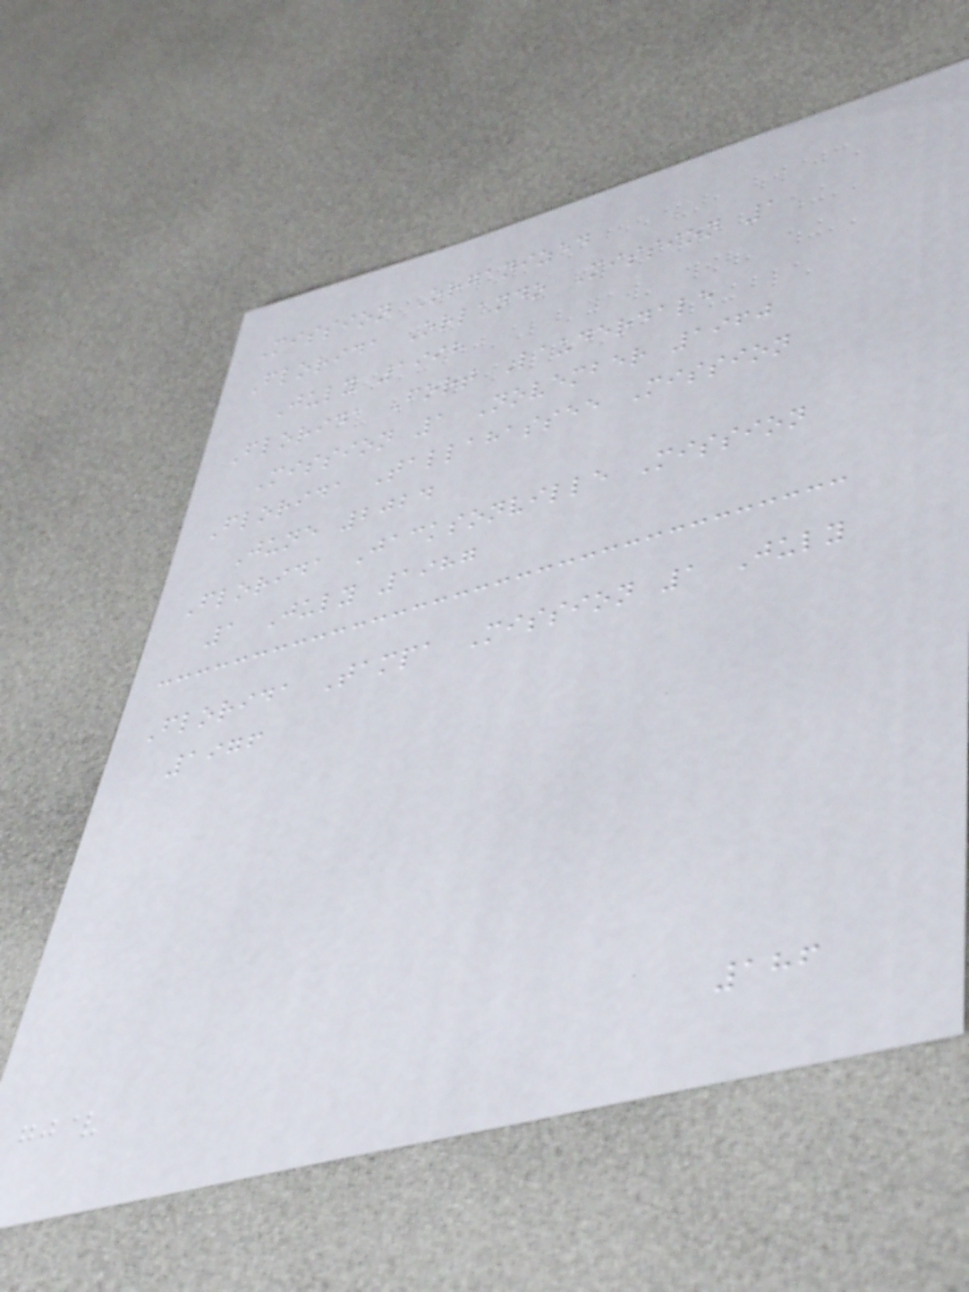Mission Organized
Florida Orlando Mission 1
July 1998
Florida Fort Lauderdale
Mission 1 November 1960
Florida Tallahassee Mission
June 2024
Florida Jacksonville Mission
1 July 1987
Florida Tampa Mission 1 July
1976
186
